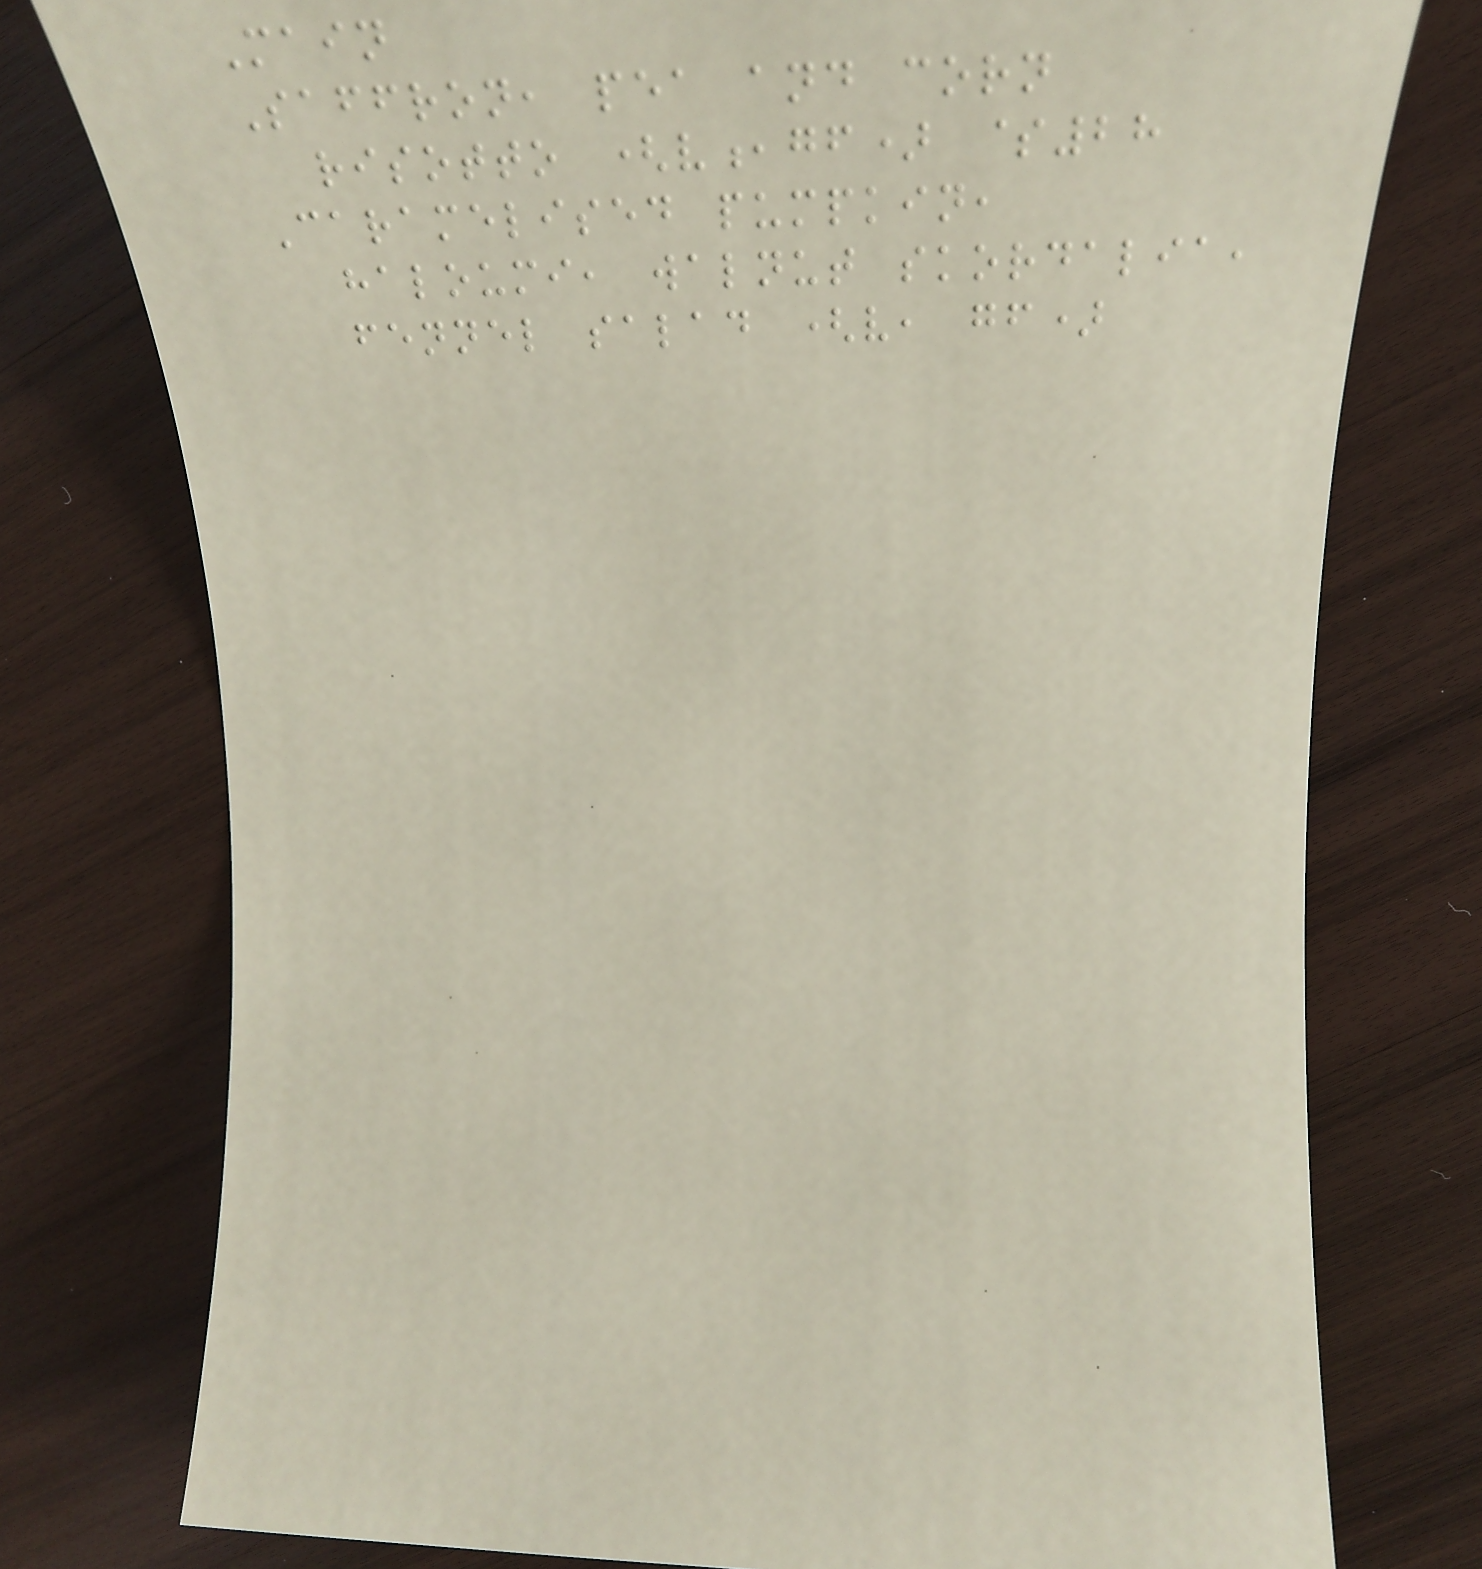Main
Saffron, pea and corn
risotto (v,gf) $28
Caramelised pumpkin,
haloumi, walnut skordalia,
fennel salad (v, gf)
